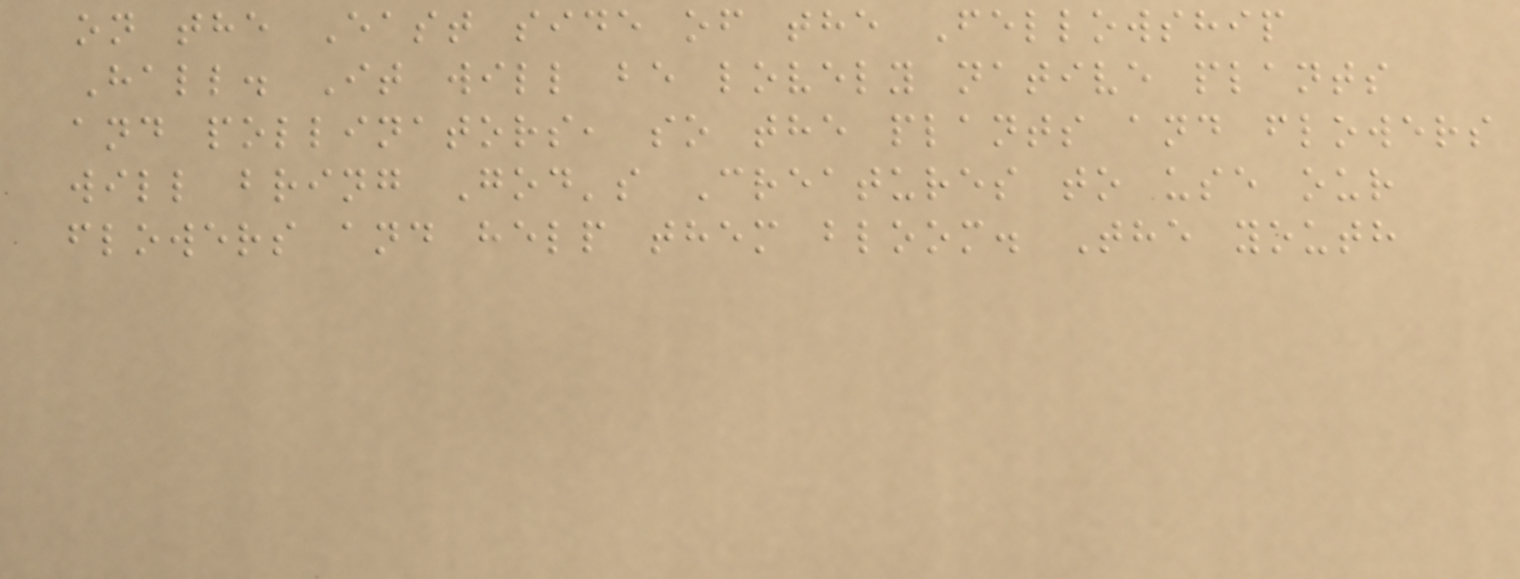on the East side of the Fellowship
Hall. It will be lovely native plants
and pollinators, so the plants and flowers
will bring God's Creatures to use our
flowers and help them bloom. The youth
